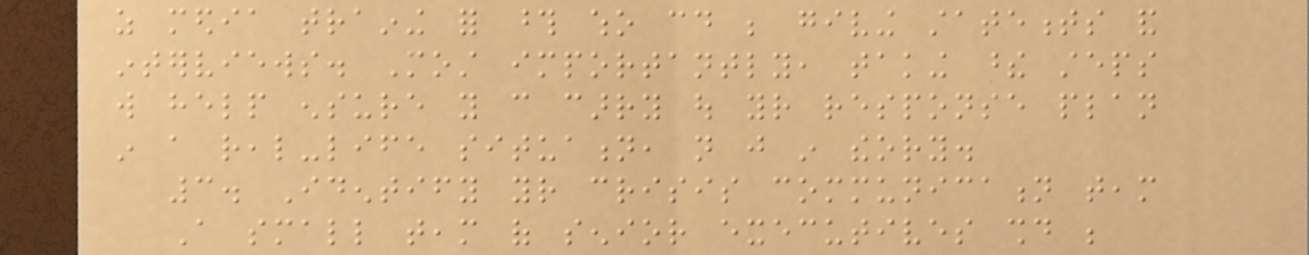as media training for those who could be giving statements and
interviews. Most importantly, taking these steps
will help ensure you can carry out your response plan
in a real-life situation, not just in theory.
3. Identify your crisis communication team
A small team of senior executives should be
